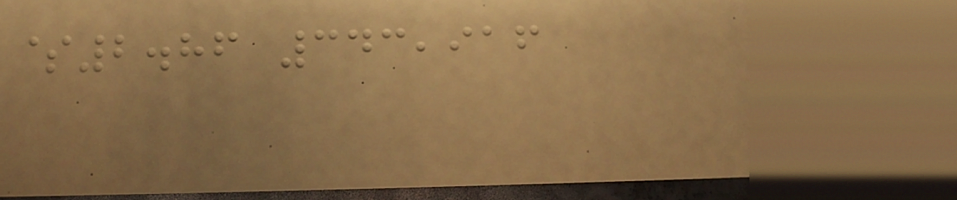$2.86 343,916
